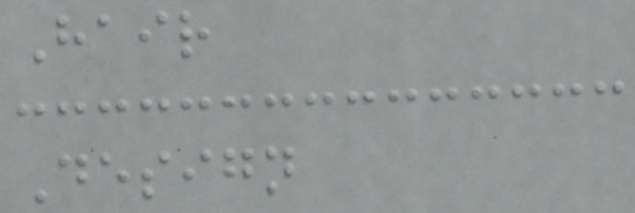Hair
Design
